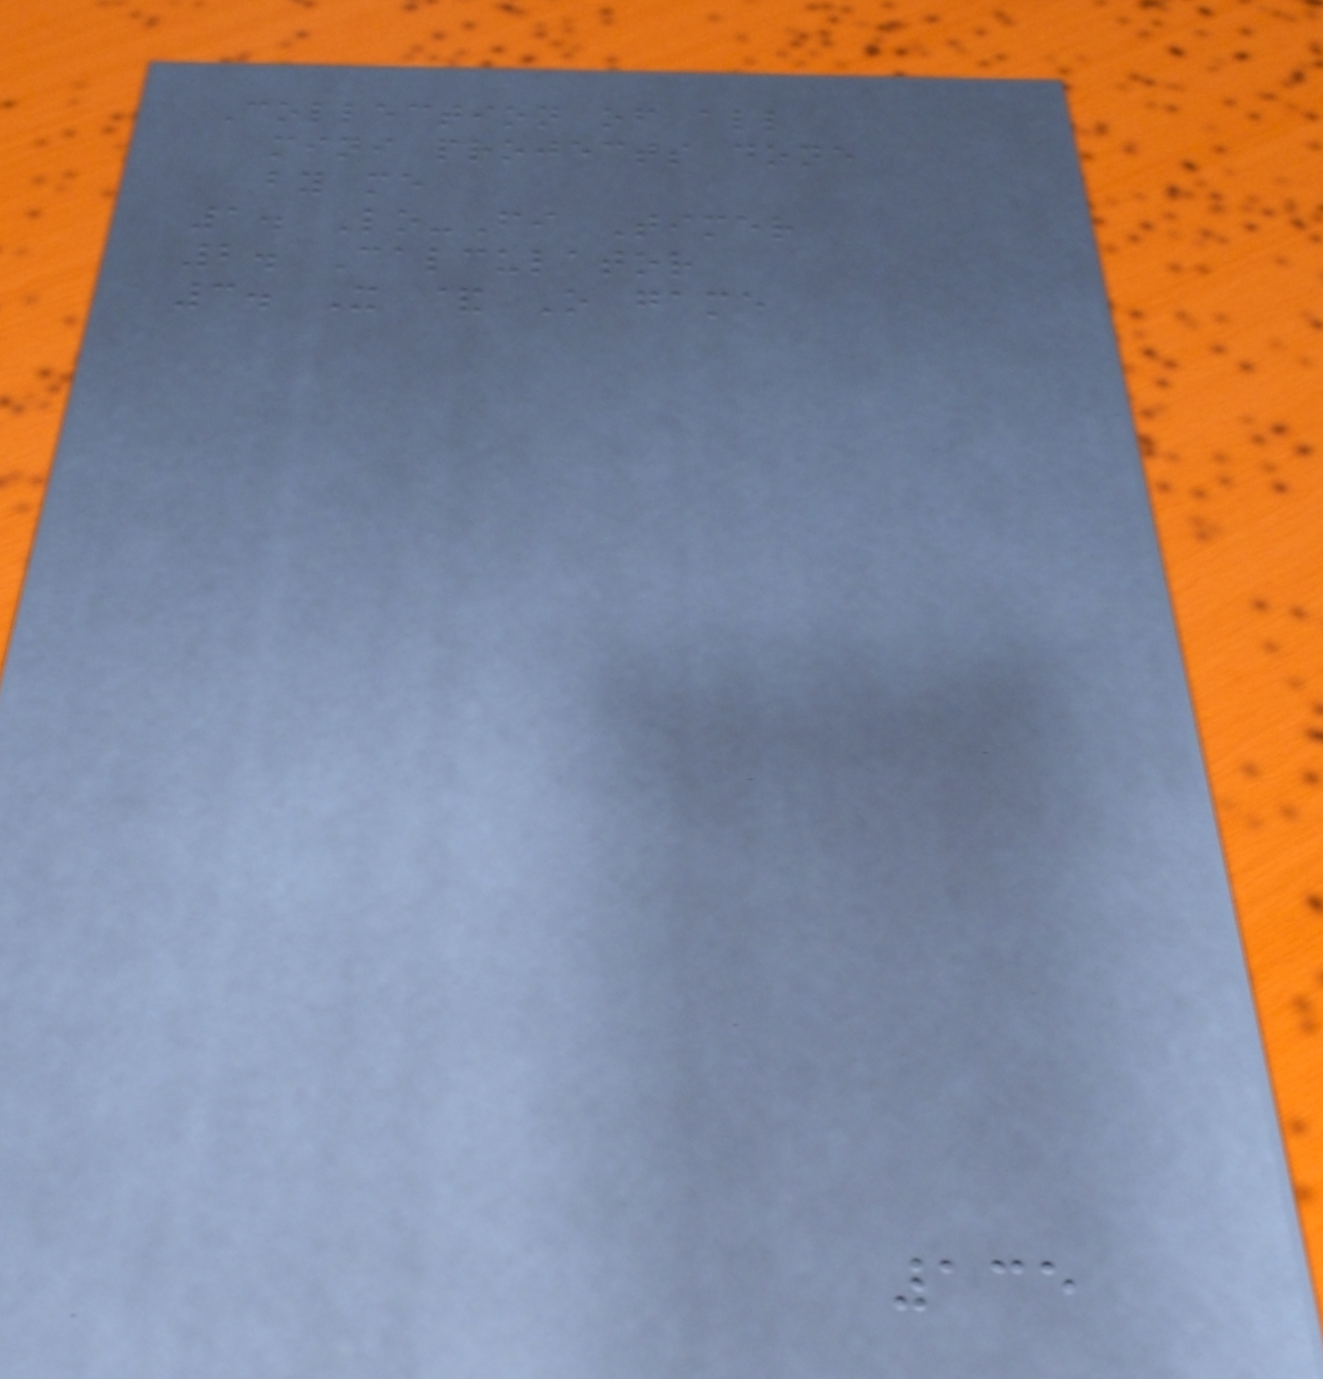Collection of all
mini projects done
by me
1. Lo-Fi Timer
2. Calculator
3. X & O game
135
